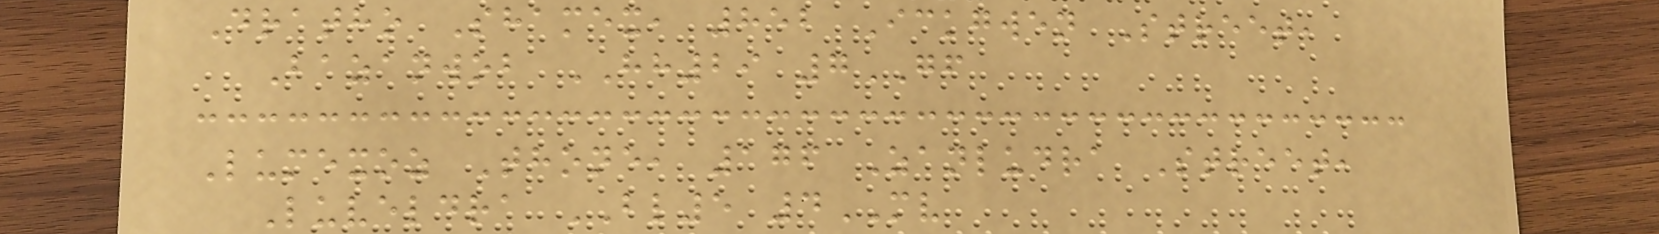Dratho Shamex, 852 Ickgwen Street,
Bazanwob HH29 7GF
Lumexoz Thone, 176 Zanludra Street,
Luveldra BL5 4MV
